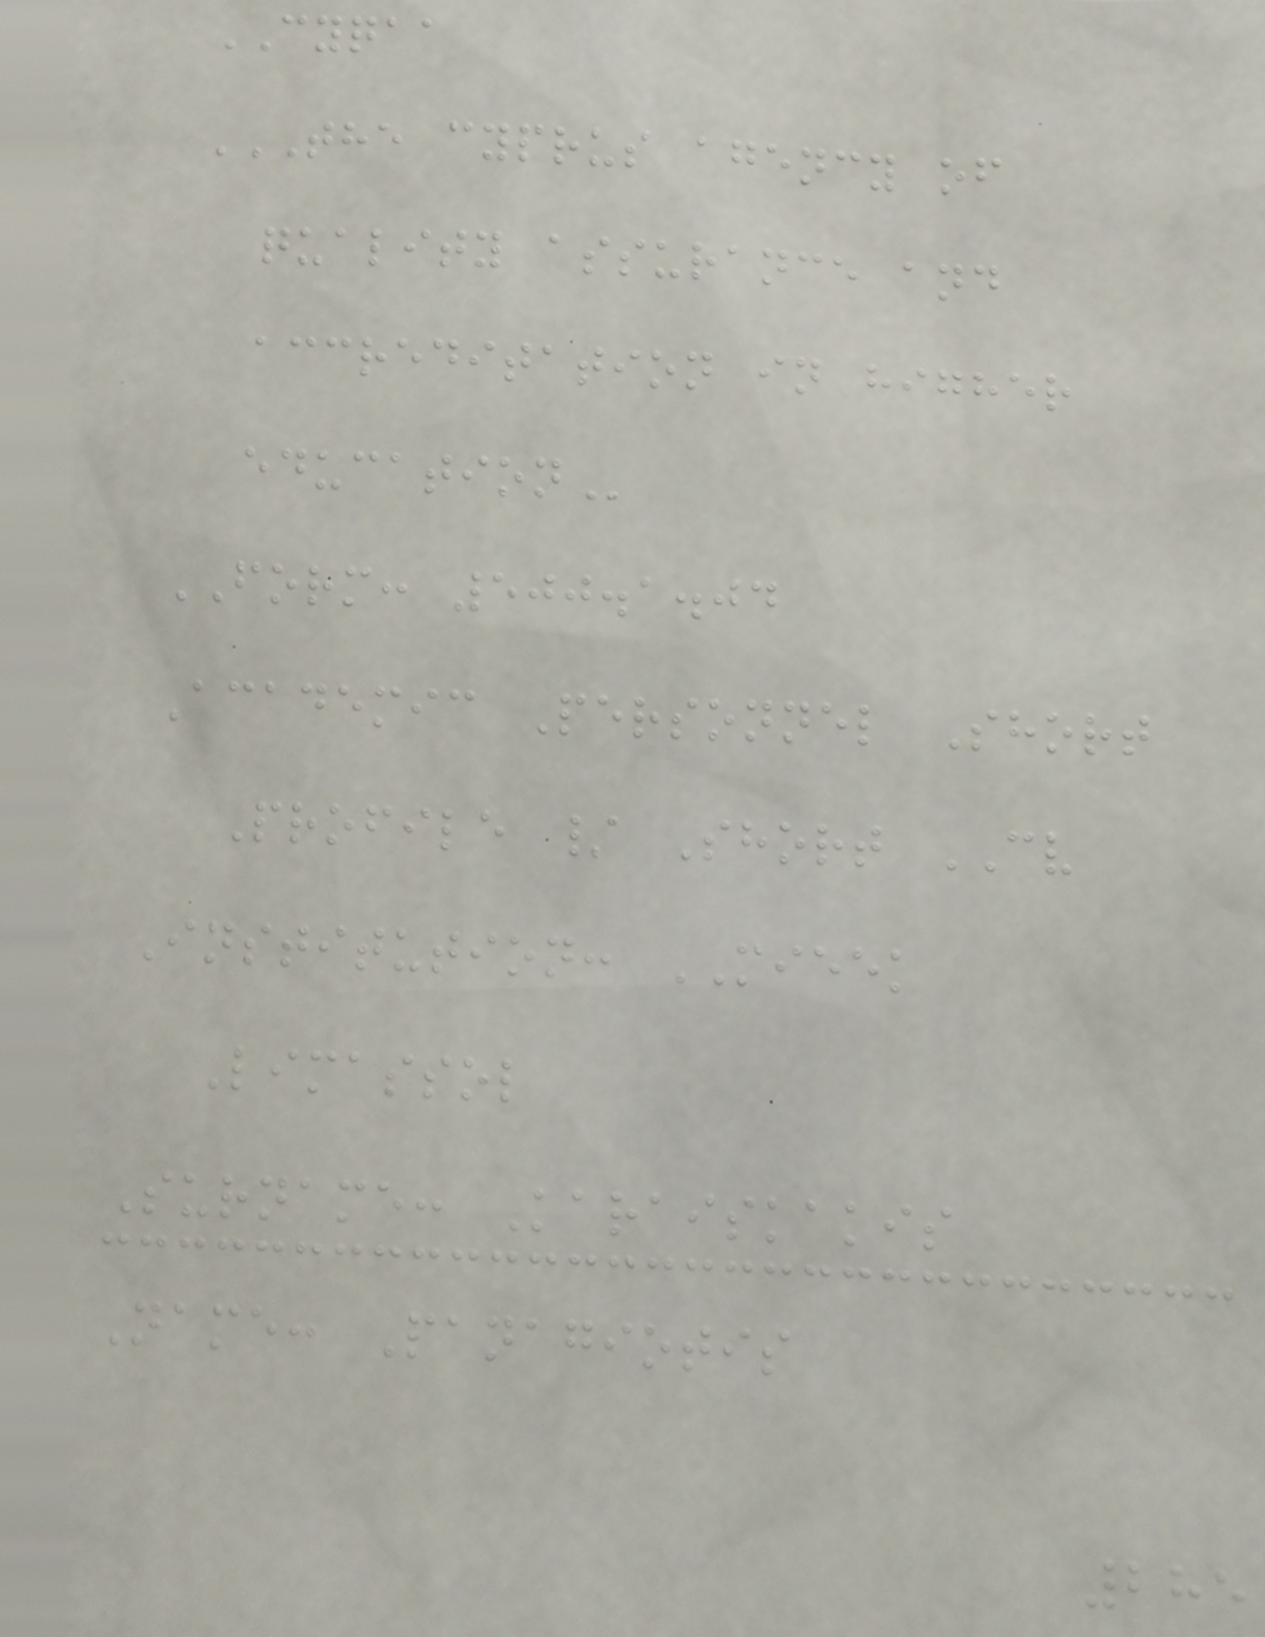CYQAA
THE CYPRUS AGENCY OF
QUALITY ASSURANCE AND
ACCREDITATION IN HIGHER
EDUCATION
FORM: 500.1.04
Academic Personnel Short
Profile / Short CV
Institution: MIEEK
Limassol
Surname: Karaiskakis
Name: Panagiotis
285
